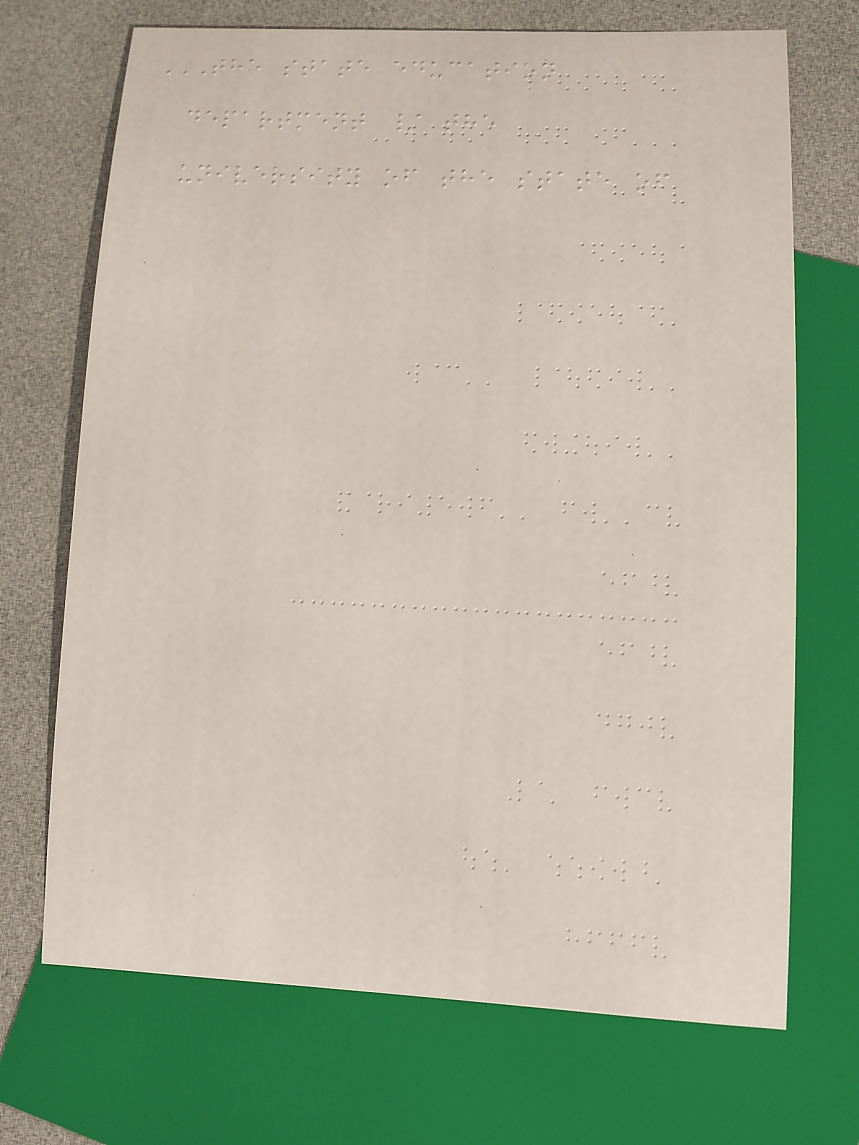THE STATE EDUCATION
DEPARTMENT / THE
UNIVERSITY OF THE STATE OF
